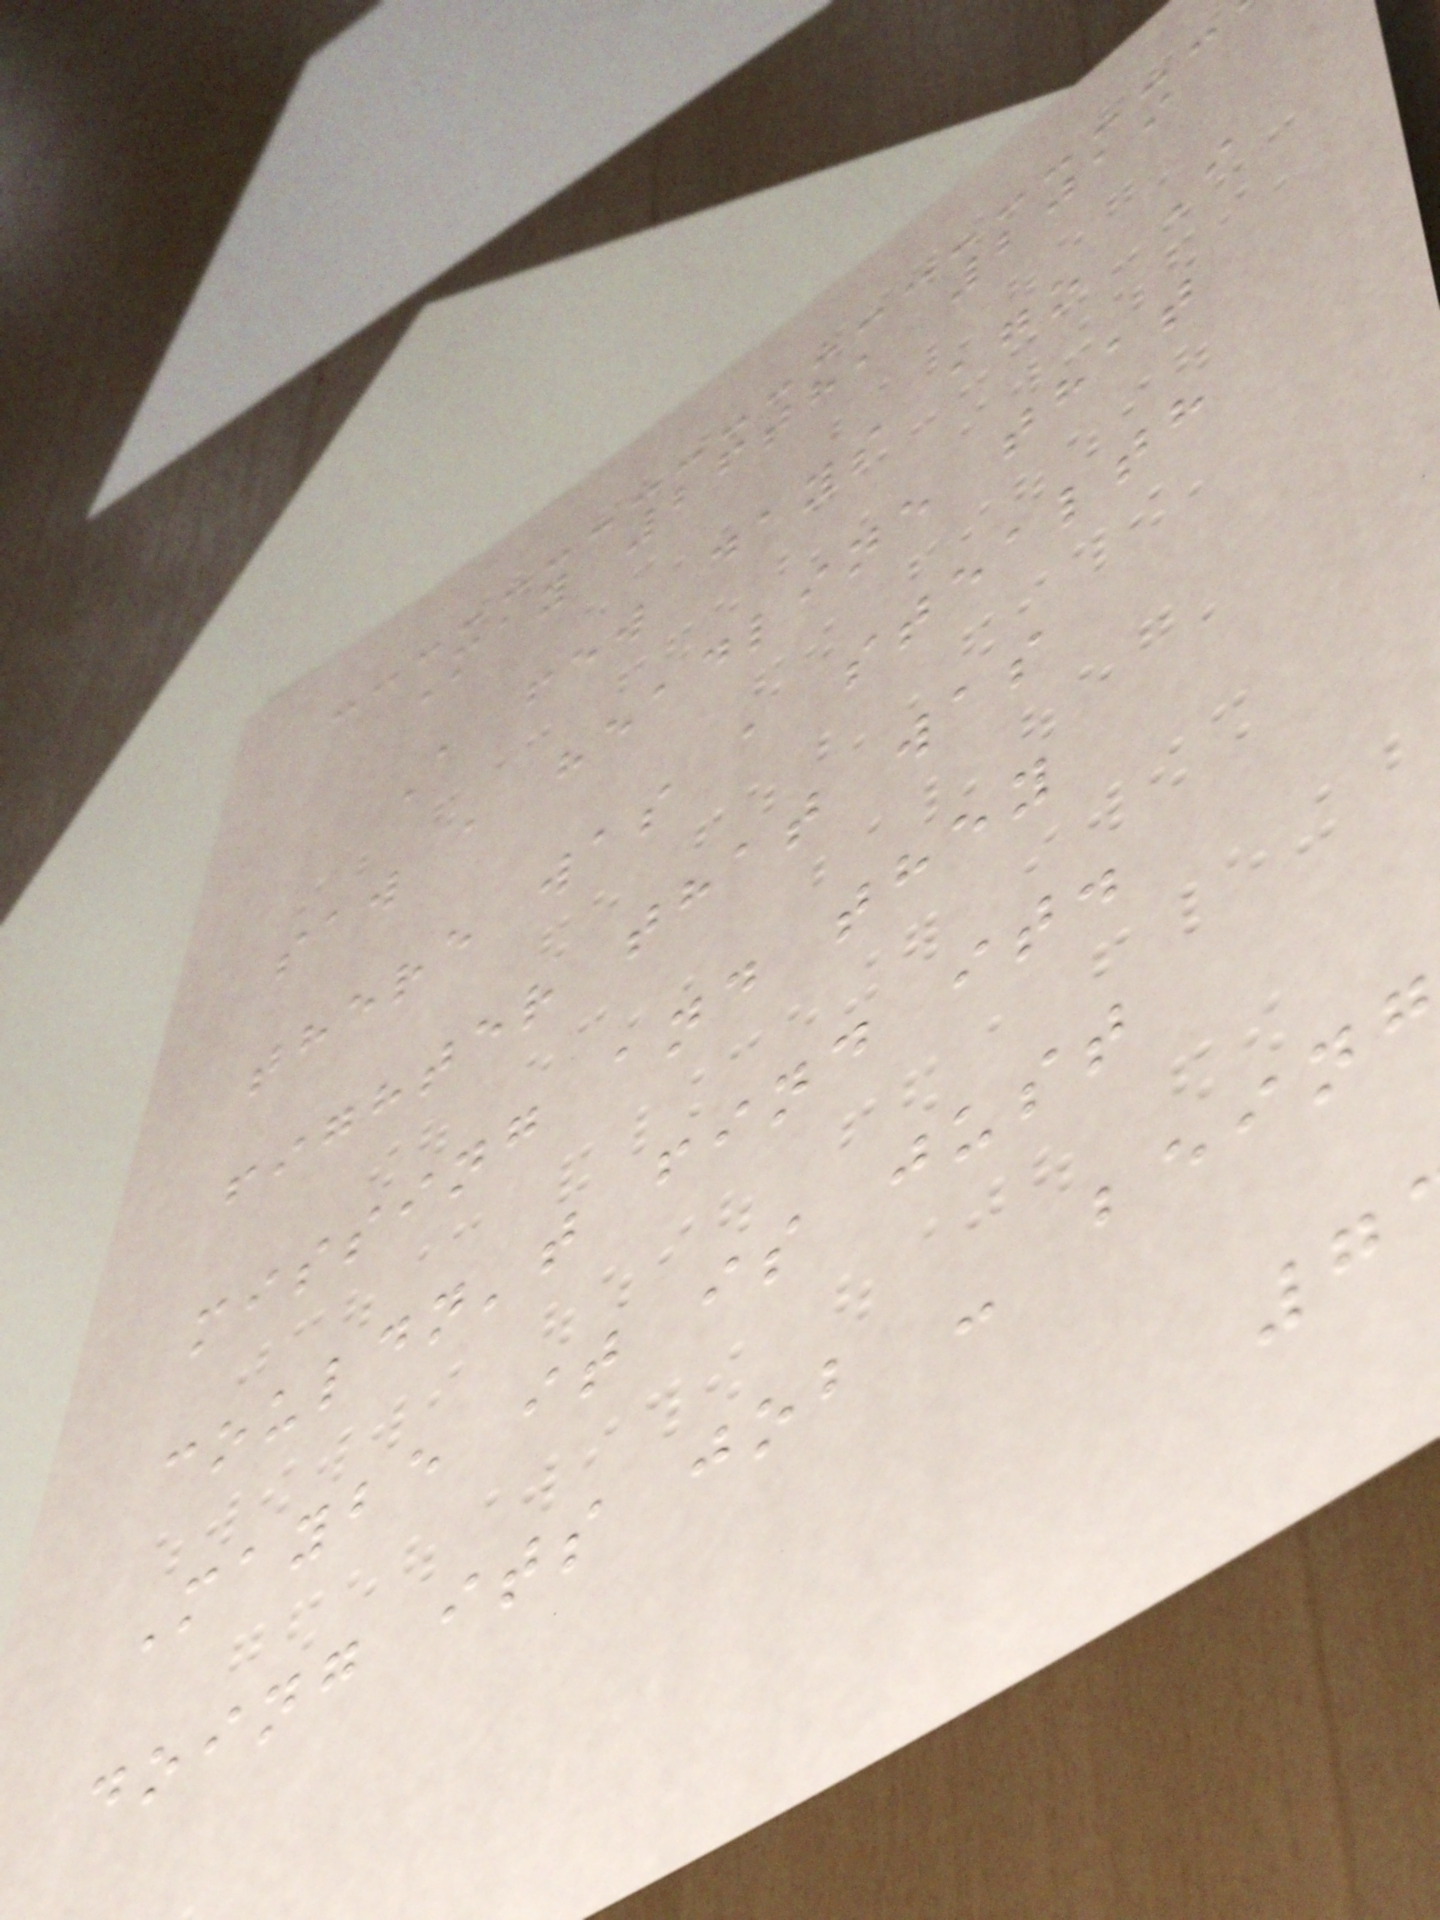May 26th, 2019
A few days ago I
saw a headline that
there was a stealth
fighter that was
missing and they
couldn't find it.
Maybe it is just
doing its job - being
